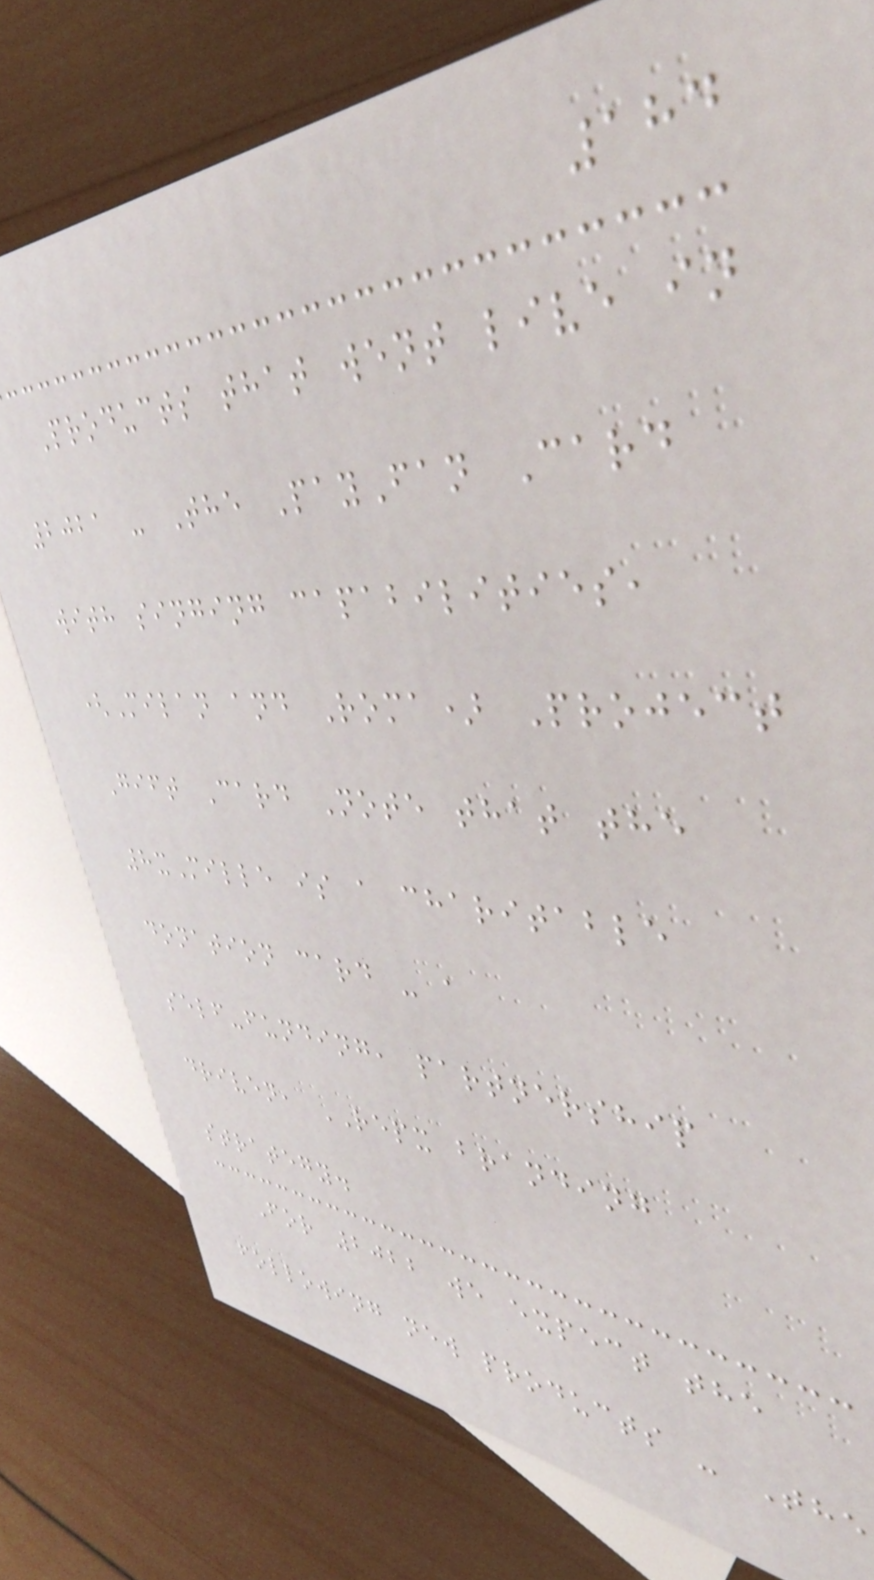184
Products that went live in
2021 - The PayFan Card
with singing capabilities,
(Milan and Roma) Project
Gift Card Note that the
8xMille is a charitable
donation card - a
self-funding, partnership
driven, REPX branding
strategy.
For 2022 we expect the
following new products - The
